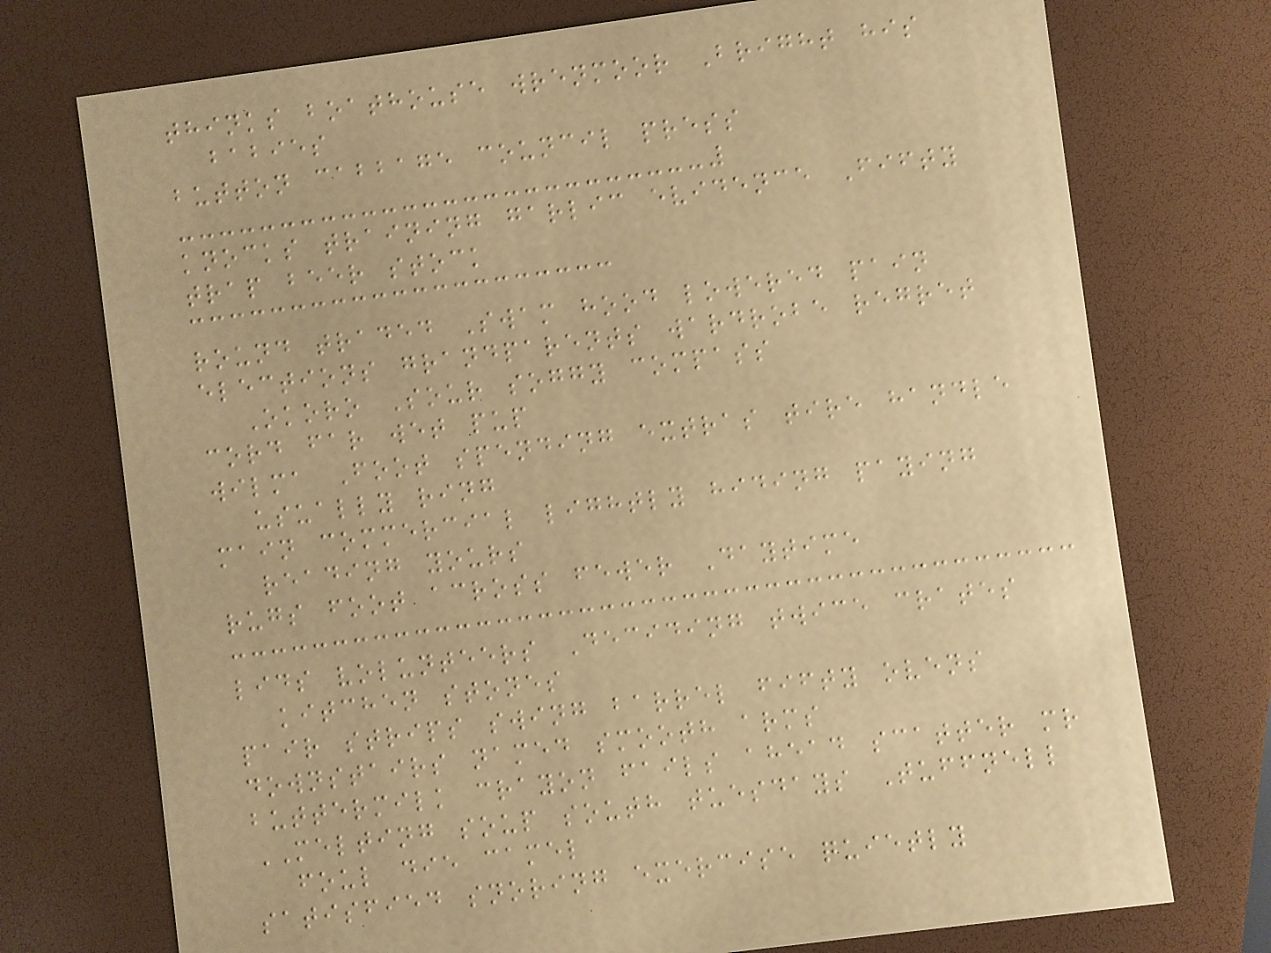thinks boathouse wrenmoor Bright his
babies
button cabbage council press
knocks training garlic evidence Fifty
trap beer stock
round traded Swam hood lowered pain
elections grandparents wardrobe regret
Okoro Sour soggy compass
cord far wet pup
wilma Foot spending extras tire handle
usually ring
main commercial lightly hiding paying
reading yours
rugs foot across fewer Daytime
lids volunteers Deciding twice crates
kitchen stones
pair strips swing barrel fifty ovens
downstairs named smooth arms
buttermilk crayon fails ahead scatter mr
MELTING soup south tuesdays Tuffnell
foul die camel
satisfied snoring exercise quietly
